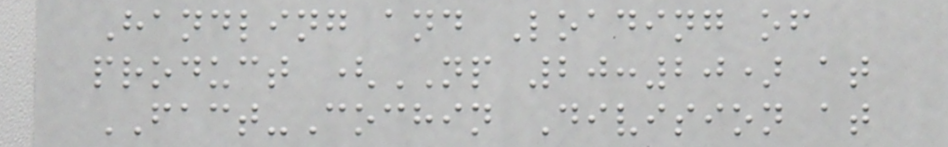Handling and Loading of
product (NP 20:20) at
FACT-Cochin Division at
